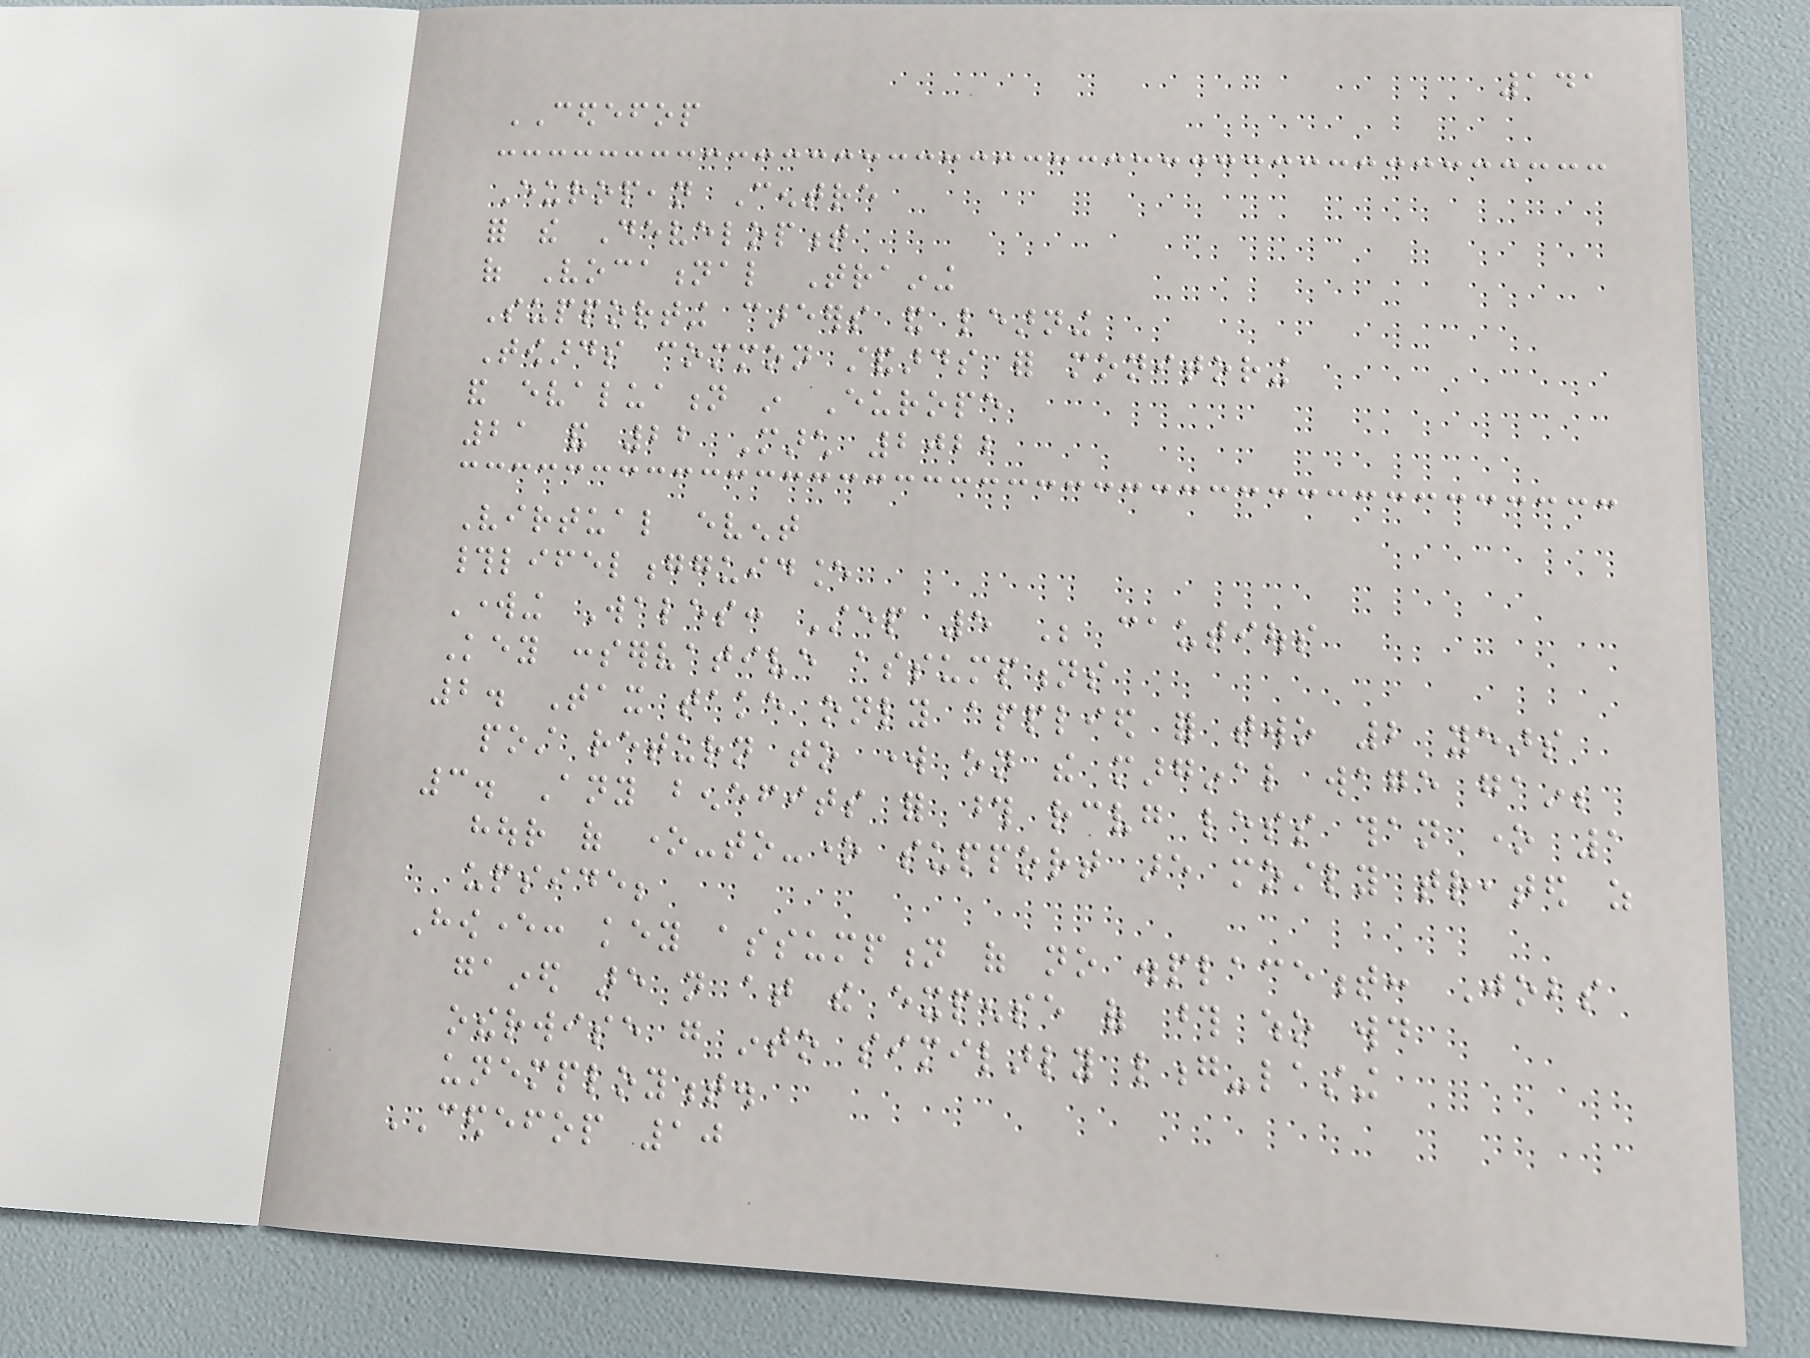141
CEDEFOP
European Centre
for the Development
of Vocational Training
Supporting careers and learning
Towards common standards for monitoring
and evaluation in Europe
21 and 22 March 2022
Virtual event
#lifelongguidance
Working Wales: Step 5 Be cautious
Key conservative assumptions
2. Tax take only applied for two 2 years
post return to work on the marginal wage gain;
3. Any benefits for those receiving less than one 1
hour of one-to-one support are mostly treated as
upside;
However: key assumption of no displacement: Jobs
gained are not at the expense of those who would
otherwise go into similarly long-lasting
unemployment.
CEDEFOP 10
